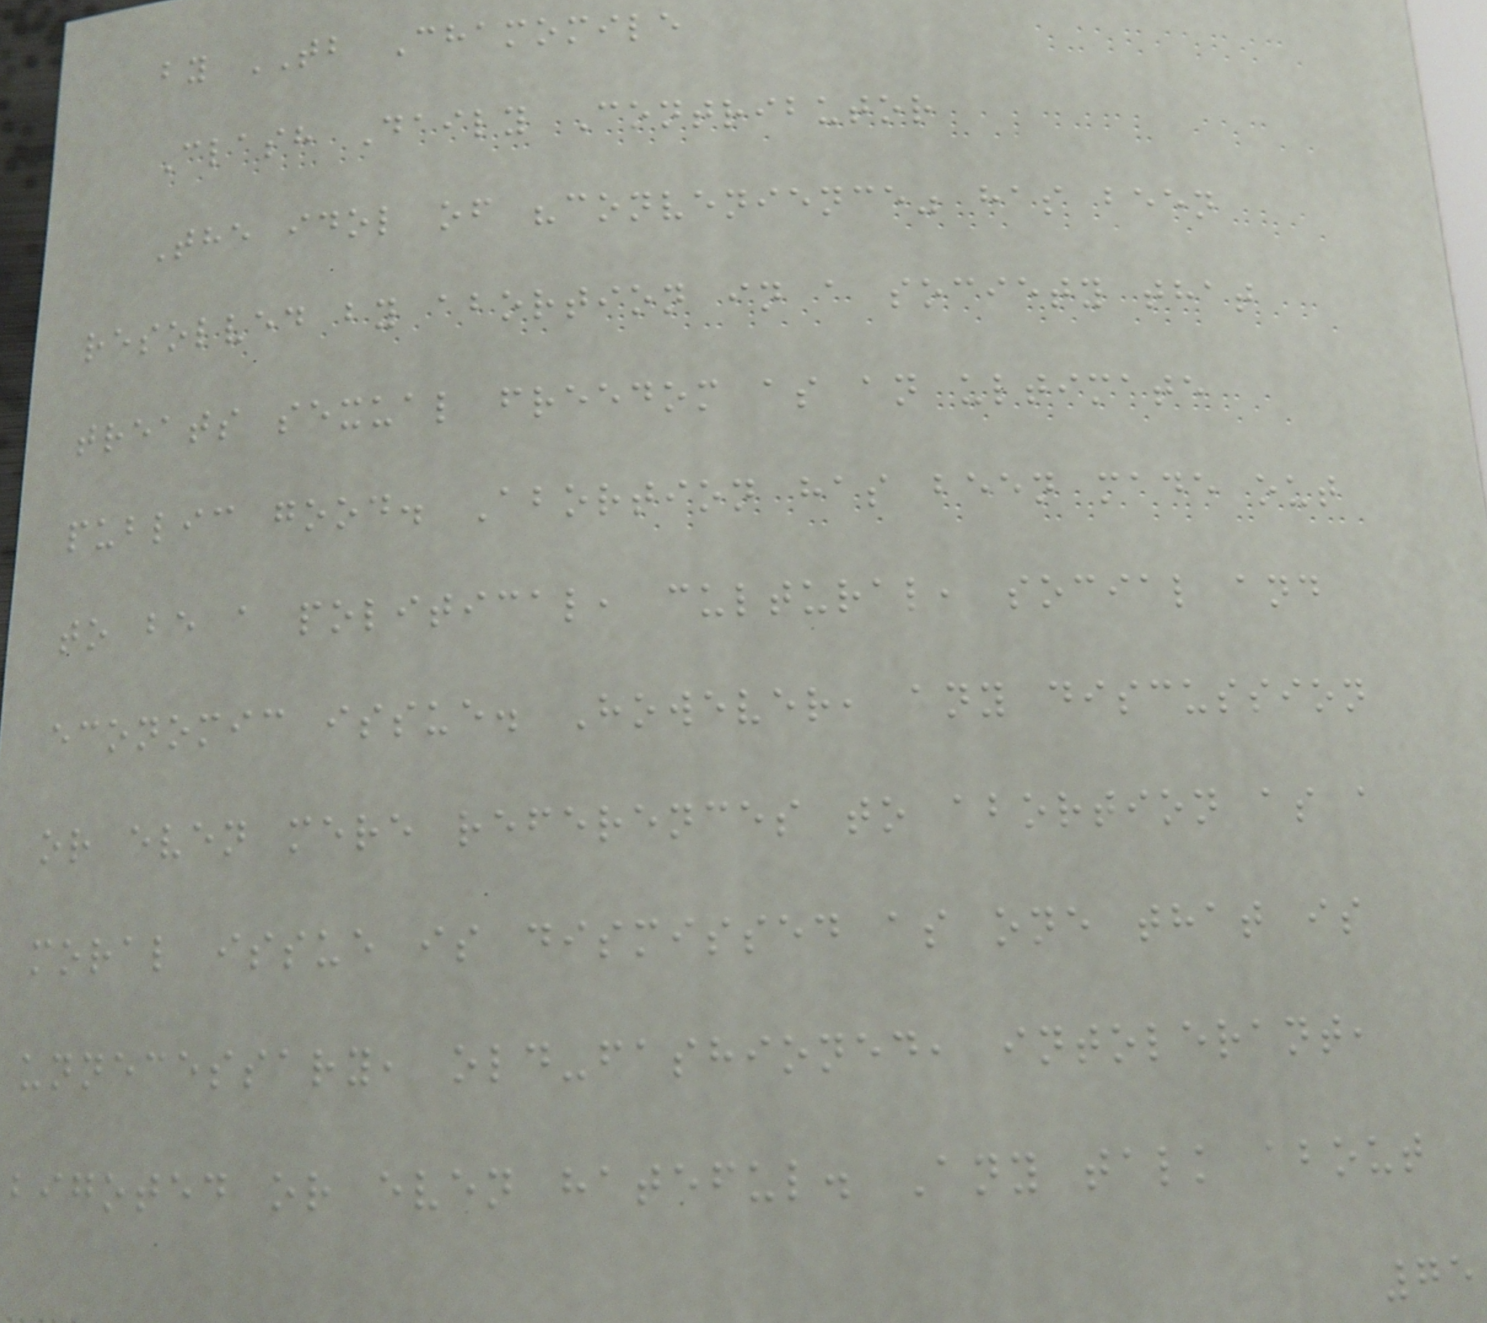by TB Chamomile
Clash Daily Contributor
The idol of "convenience" has been
resolved by abortion in a society that
treats sexual freedom as an ultimate
public good. Abortion has been made out
to be a political, cultural, social and
economic issue. However, any discussion
or even mere references to abortion as a
moral issue is dismissed as one that is
unnecessary, old-fashioned, intolerant,
bigoted or even hateful. Any talk about
75
